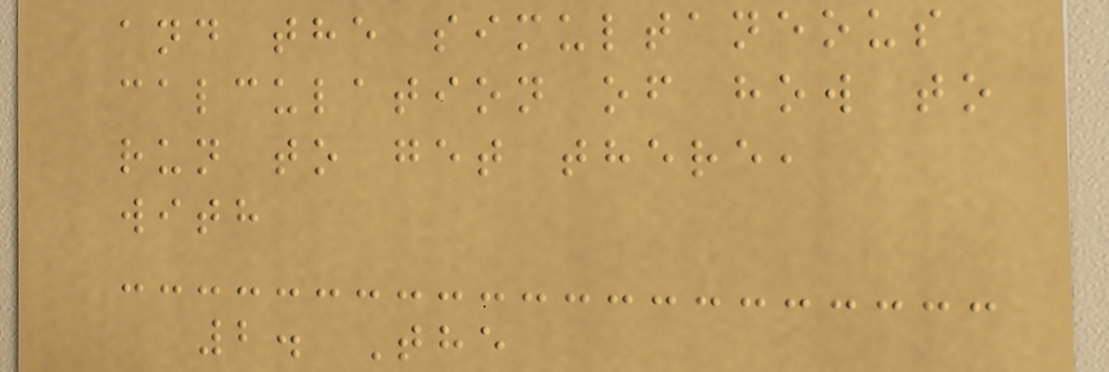and the simultaneous
calculation of how to
run to get there,
with
2. The
